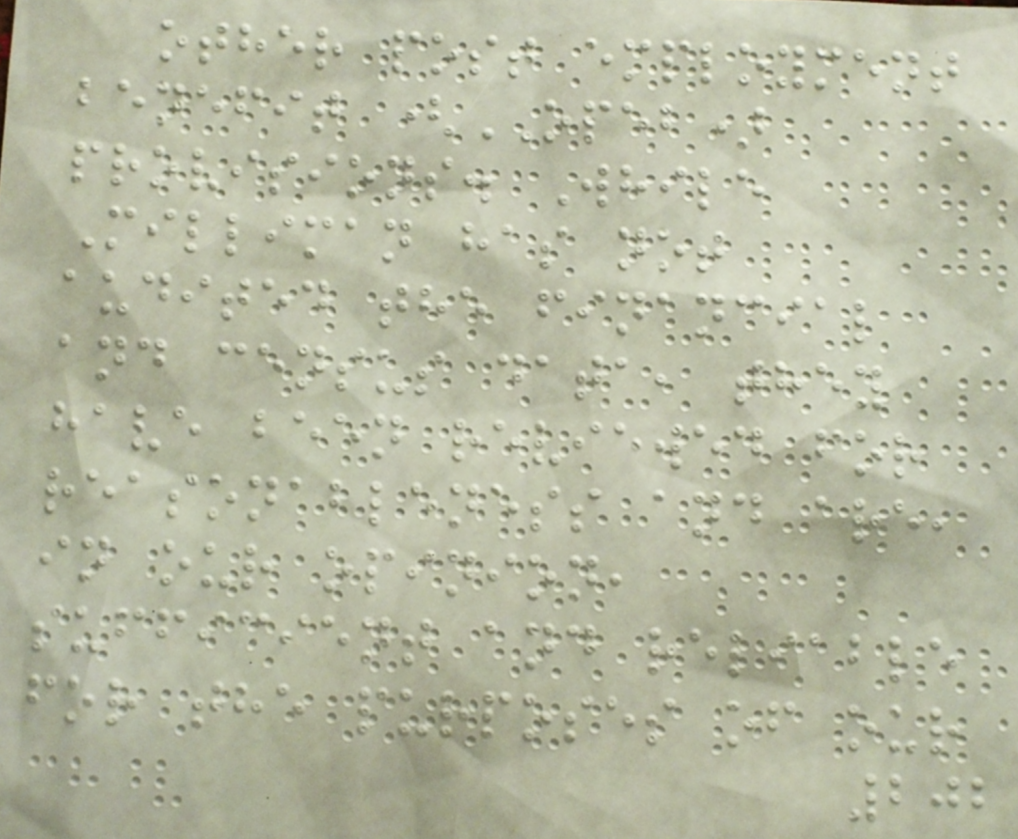other post employment
benefit (OPEB)
provisions. While
Milliman has not
audited the financial
and census data, they
have been reviewed for
reasonableness and are,
in our opinion,
sufficient and reliable
for the purposes of our
202
